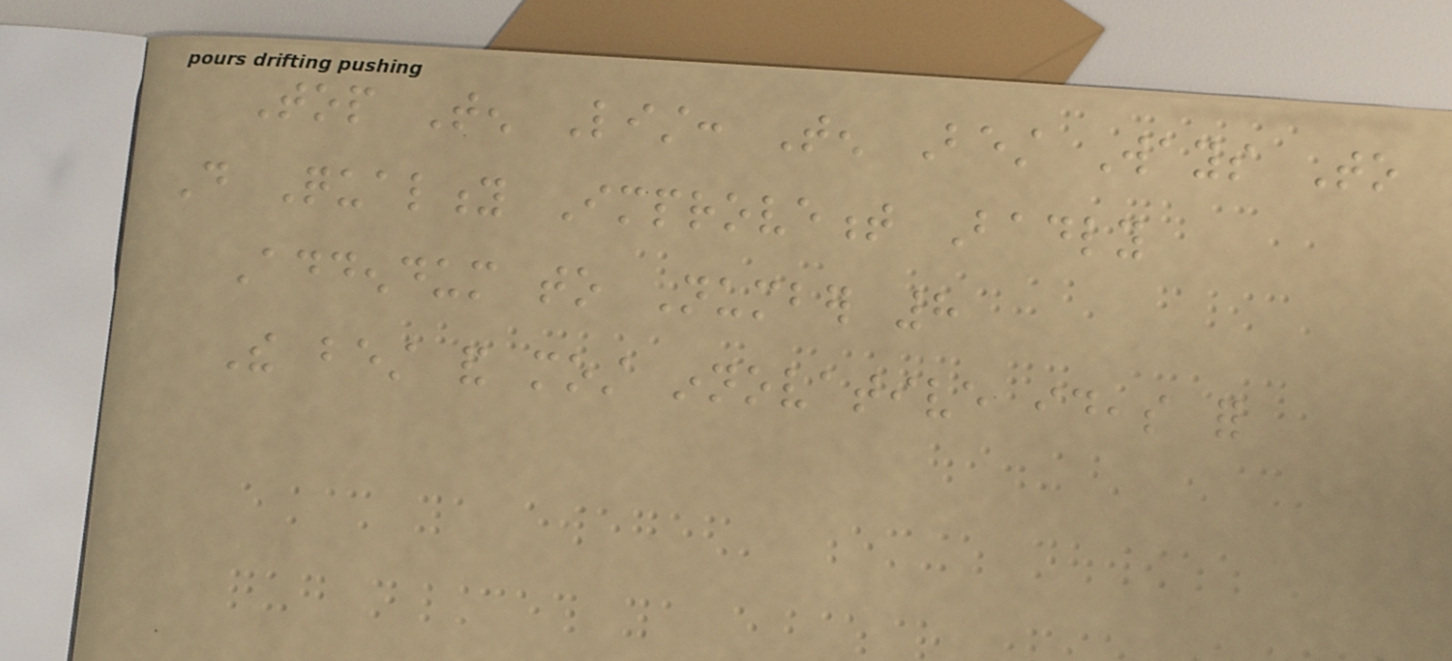Top Ten List: Ten Best Ways To
Do Quality Improvement Badly
Addendum to Number 8
The best and most innovative ideas for
